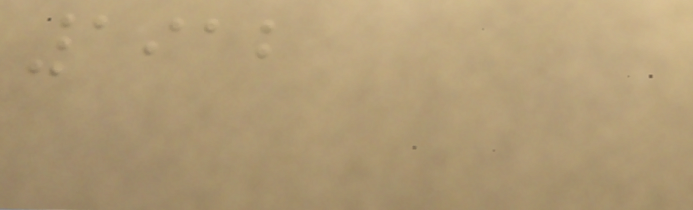1912
